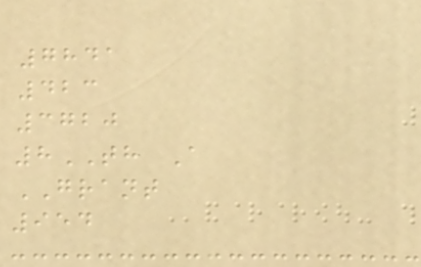7841
423
3720
8TH A
GRANT
954
